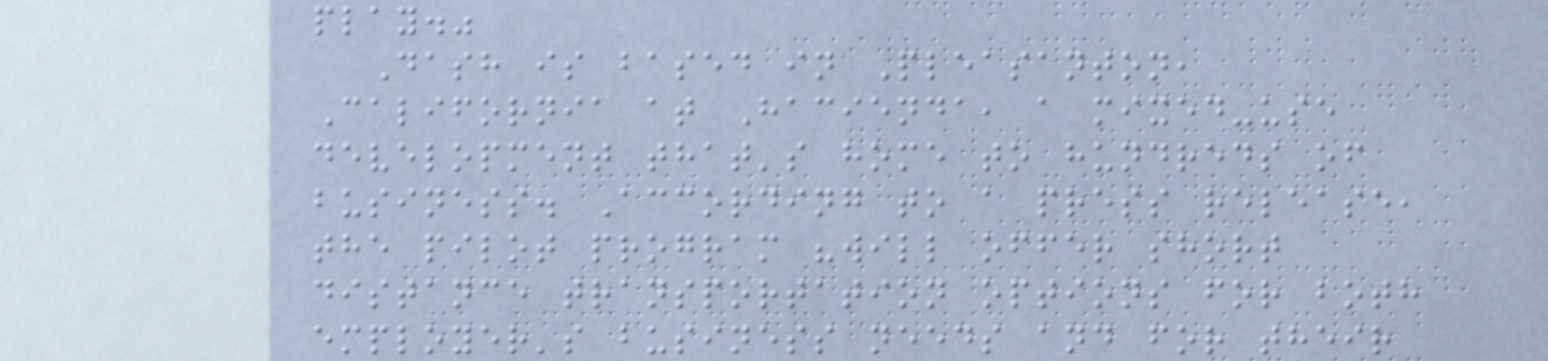play."
Dash is based in Pleasanton,
California at Hacienda, a mixed-use
development that's home to hundreds of
business. According to a press release,
the pilot program "will offer short
distance transportation options for both
employer's business needs and for their
